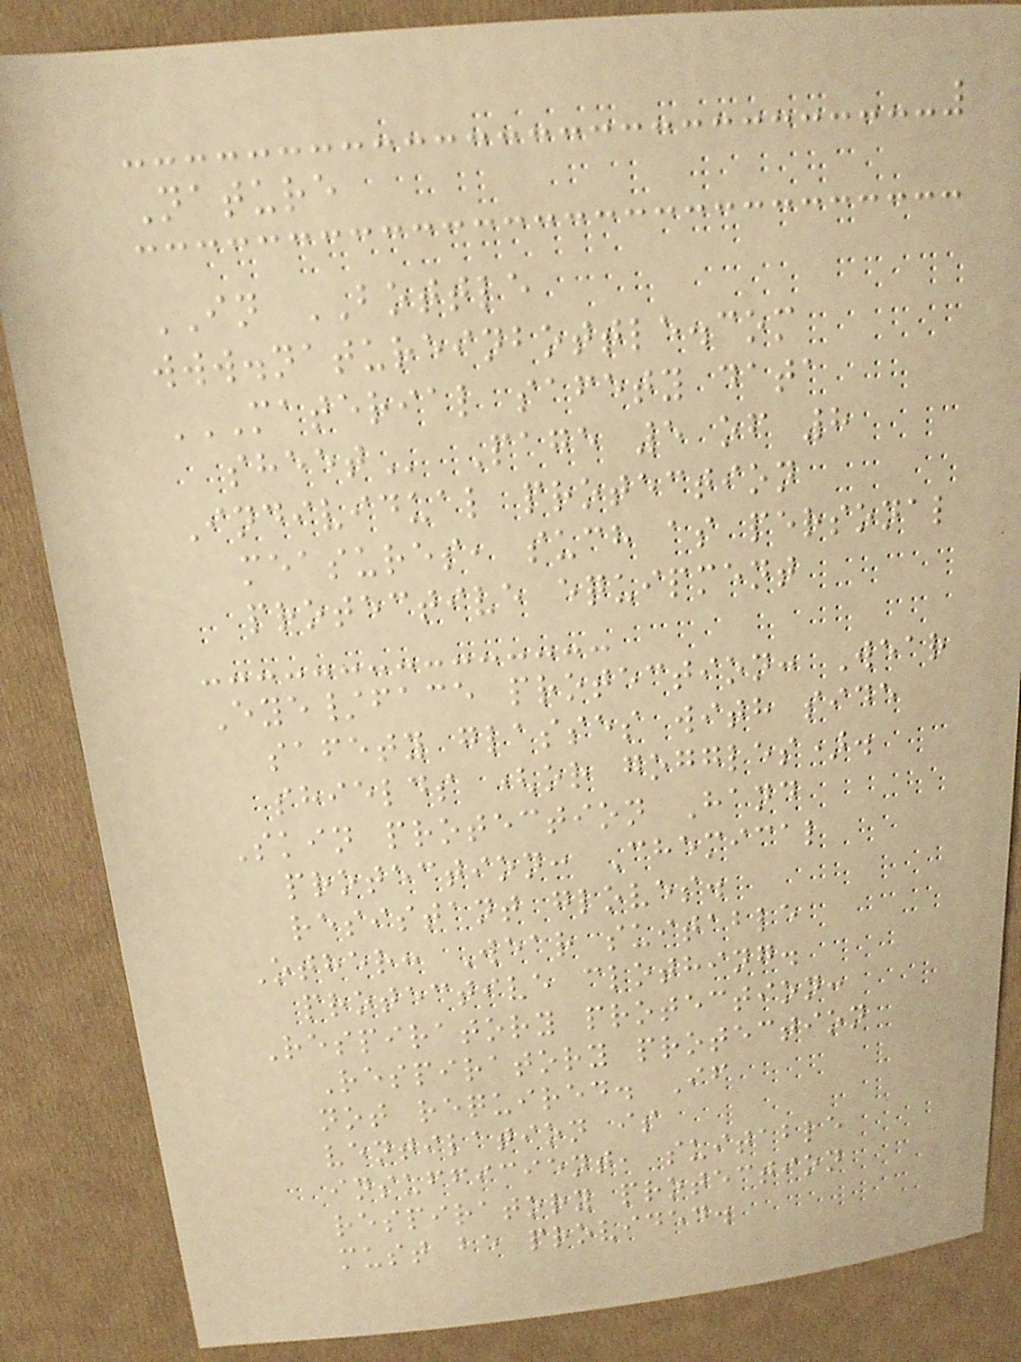Nature
IN BOTTLE
www.natureinbottle.com
MATERIAL SAFETY DATA
SHEET Page 5 of 8
Individual protection
measures, such as personal
protective equipment
Eye/face protection: Wear
safety glasses with side
shields (or goggles).
Skin protection Hand
protection: Chemical
resistant gloves.
Other: Wear suitable
protective clothing.
Respiratory protection:
Respiratory protection
not required. If
ventilation is
insufficient, suitable
respiratory protection
must be provided.
